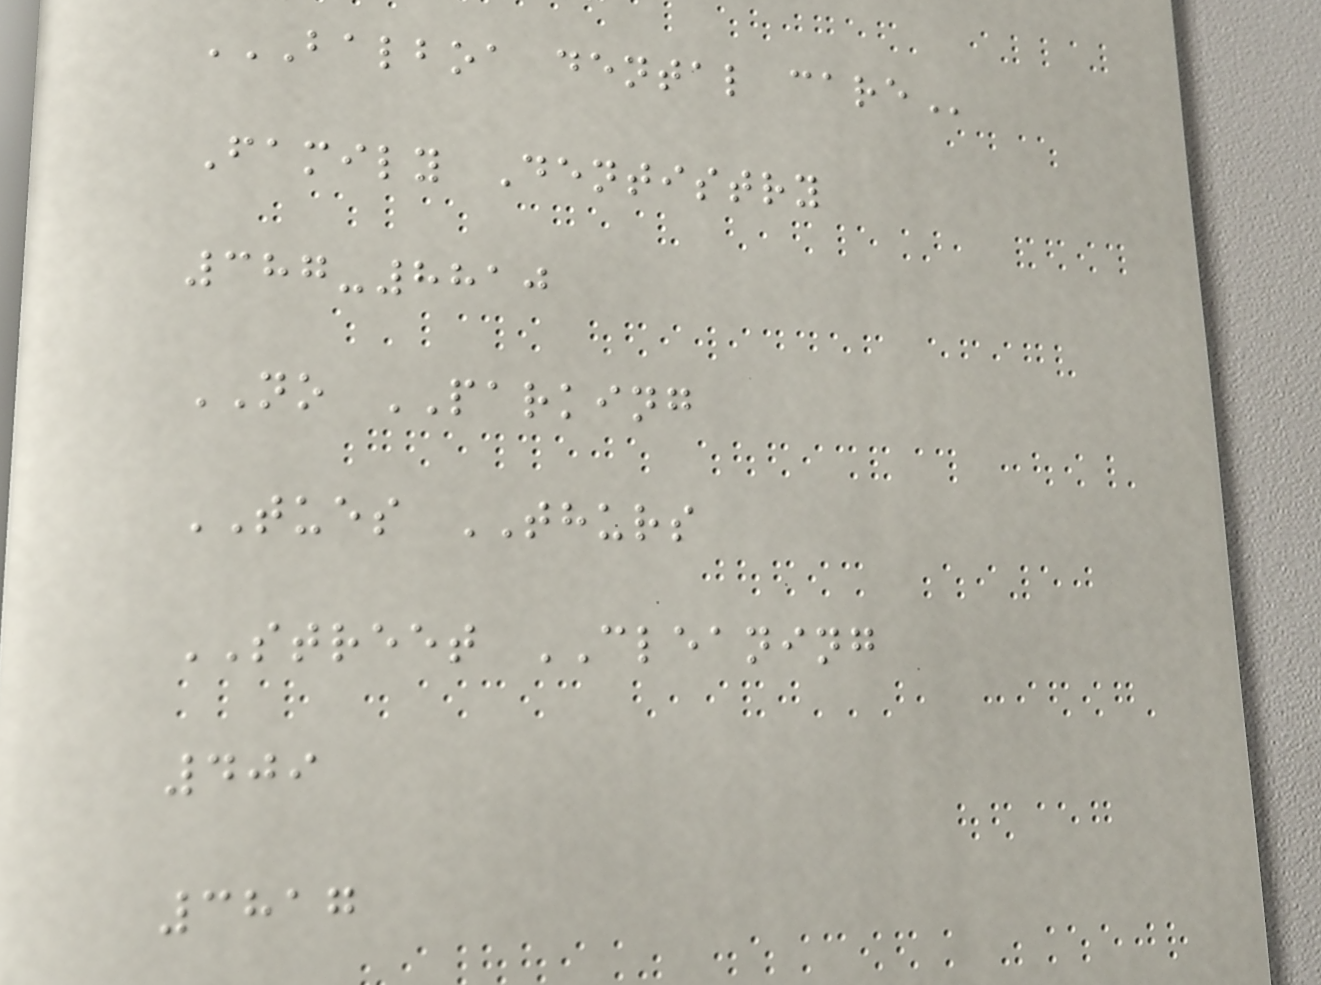BALBOA DENTAL CARE
Family Dentistry
387-8810
NO PARKING
TUES THURS
STREET CLEANING
409
3817
